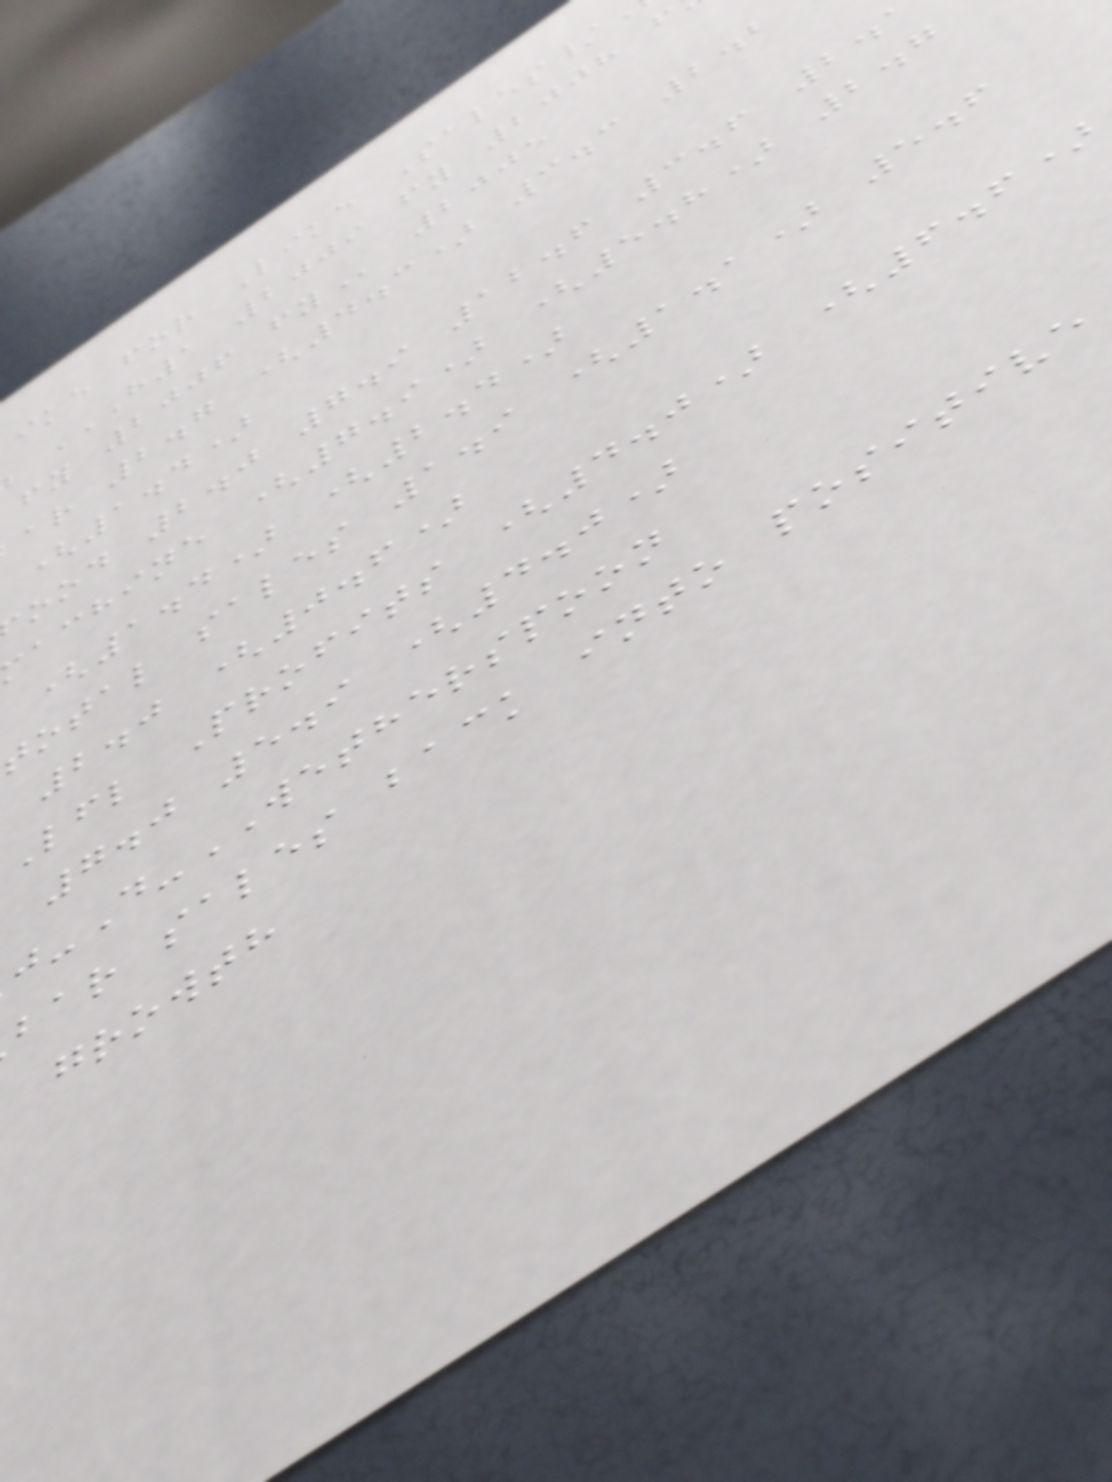ike for Like Sales/
fy 2006
ar 2.7 (4.3) 3.3 2.2
(1.4)
ood 2.0 7.9 12.6 3.6 2.
achine (7.9) (5.8) 2.7
(1.4) (2.4)
total sales 1.9 (1.1) 5.6
2.0 (0.6)
lfl Profits (4.0) (6.6)
7.0 5.9 (4.0)
-D-WETHERSPOON
bar sales back into positive
growth
